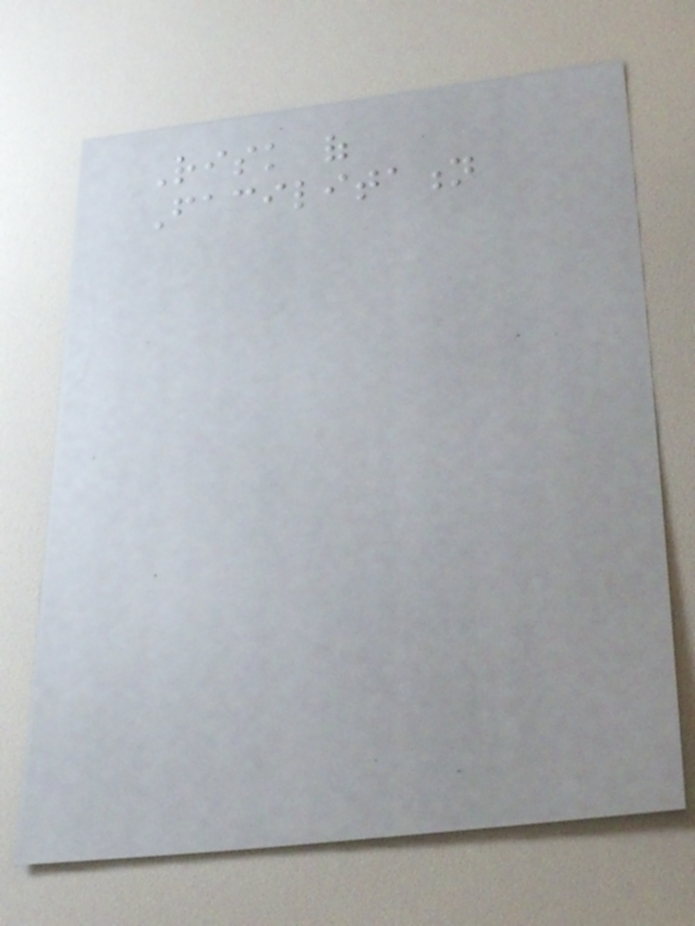Risk of
Facilitation
